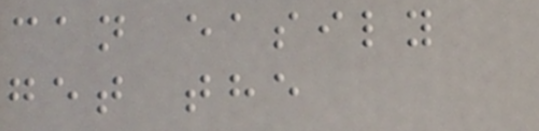can easily
get the
